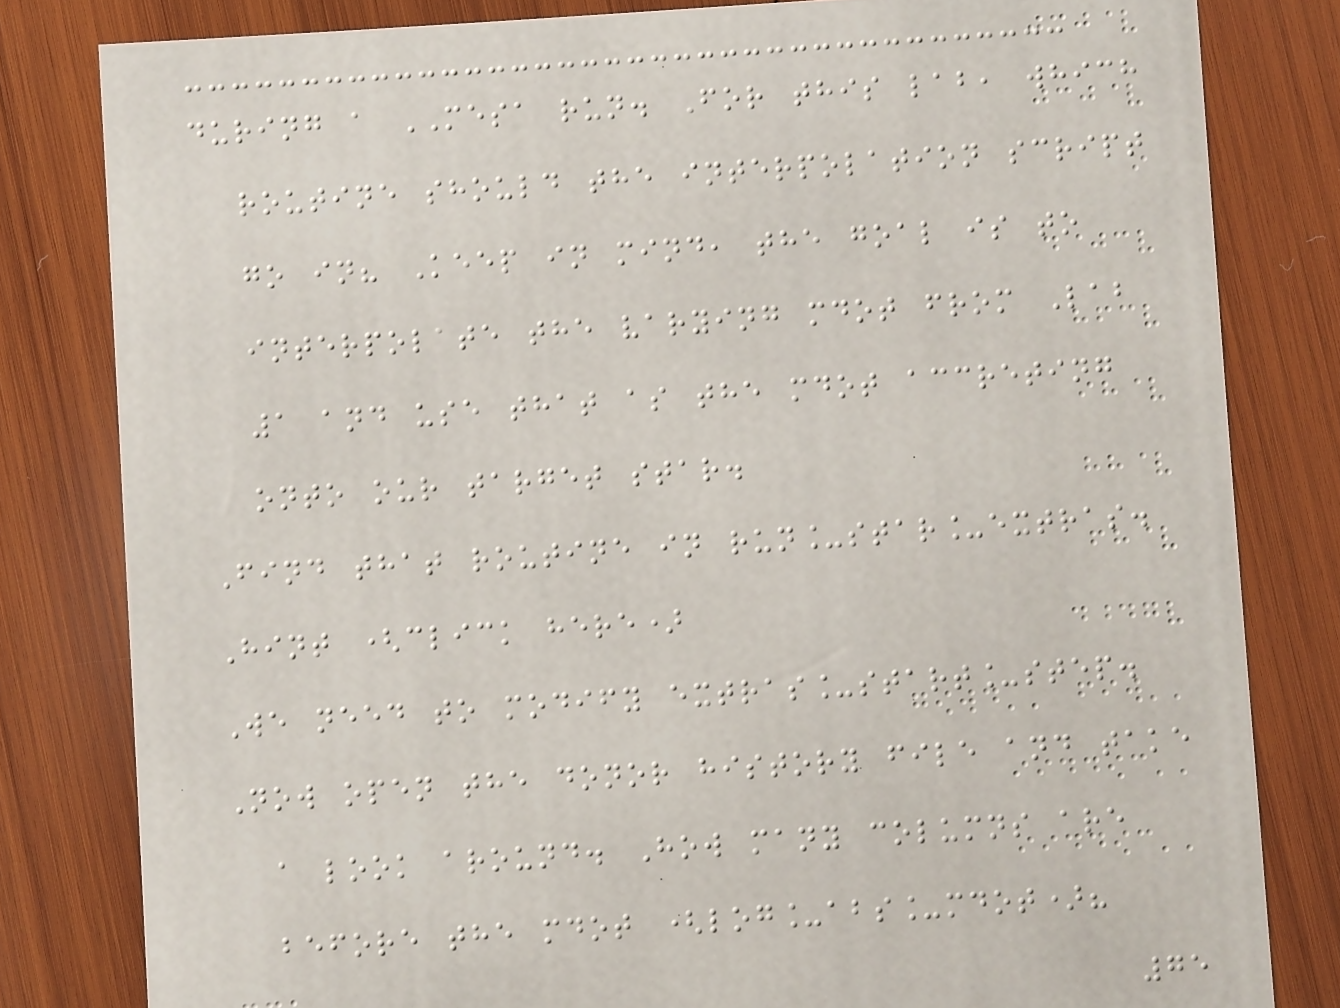during a MESA run. For this lab, which
routine should the interpolation script
go in? Keep in mind, the goal is to
interpolate the varying mdot from Lab
1 and use that as the mdot accreting
onto our target star.
Find that routine in run_star_extras.
Hint (click here)
We need to modify extras_start_step.
Now open the donor history file and take
a look around. How many columns are
before the mdot (log_abs_mdot)?
75
